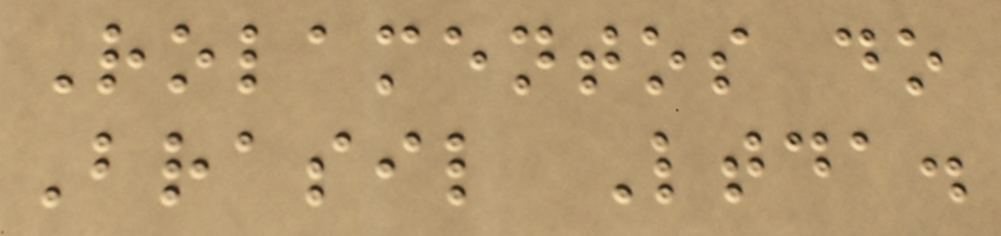Rolamentos do
Brasil Ltda.
